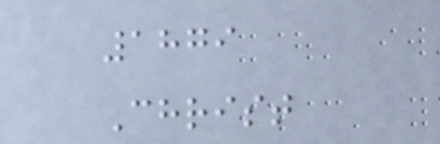1879
Christ
